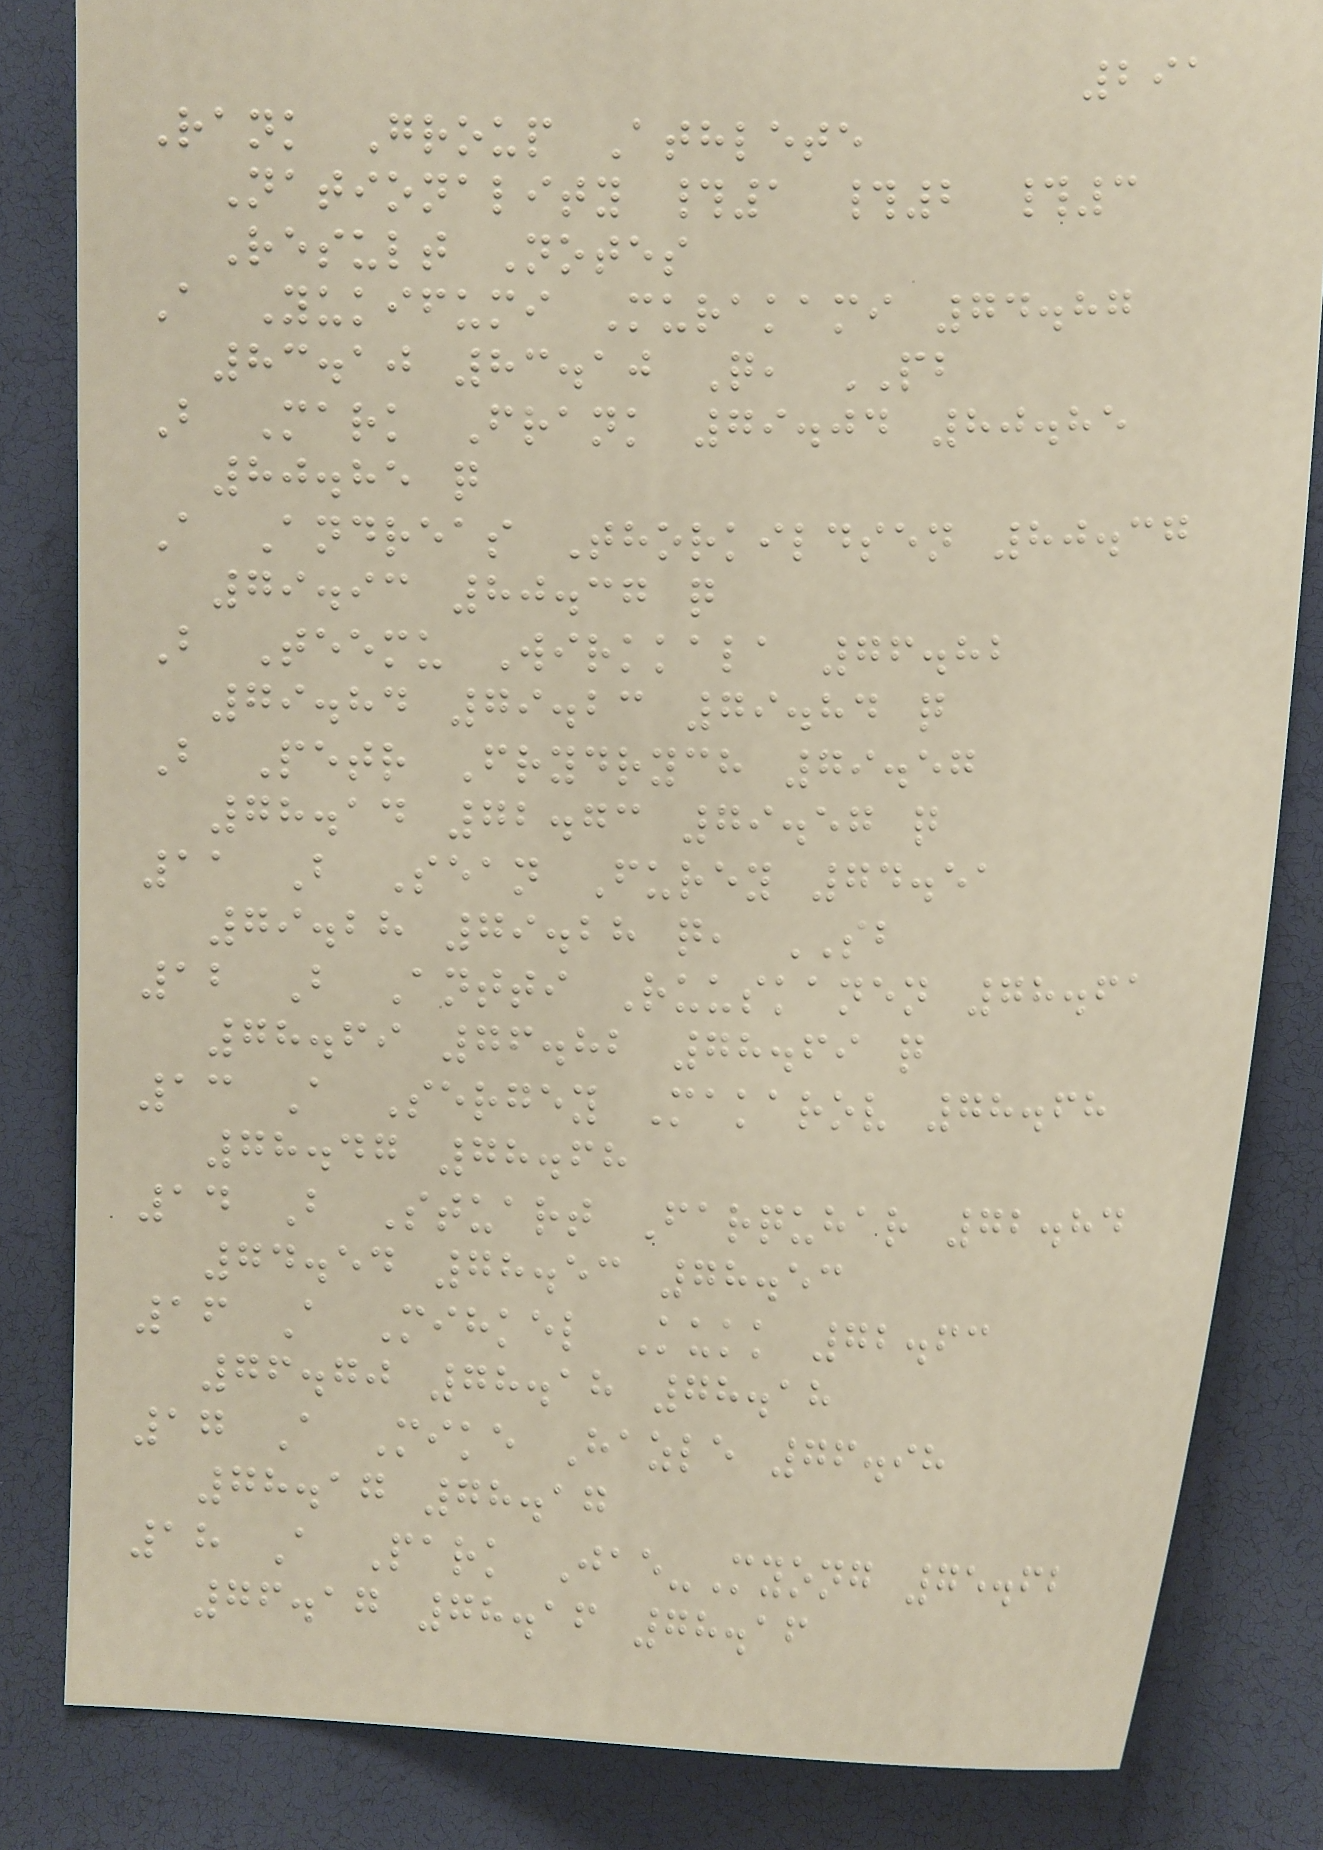291
Rank Group Athlete
Nationality #1 #2 #3
Result Notes
A Yukifumi Murakami 74.87
83.10 83.10 Q, PB
B Mark Frank 79.04 80.85
80.85 q
A Andreas Thorkildsen 80.37
79.93 80.37 q
B Teemu Wirkkala 76.82
79.84 79.23 79.84 q
B Petr Frydrych 79.57
78.14 72.73 79.57 q
11 B Sean Furey 74.51
79.28 79.28 q, SB
12 B Antti Ruuskanen 78.61
78.69 76.82 78.69 q
13 A Sergey Makarov 78.68
78.47 78.68
14 B Stuart Farquhar 72.84
74.54 78.53 78.53
16 A Mihkel Kukk 72.63
76.70 78.18 78.18
17 A Mike Hazle 76.98
78.17 78.17
18 A Park Jae-Myong 75.62
76.17 78.16 78.16
